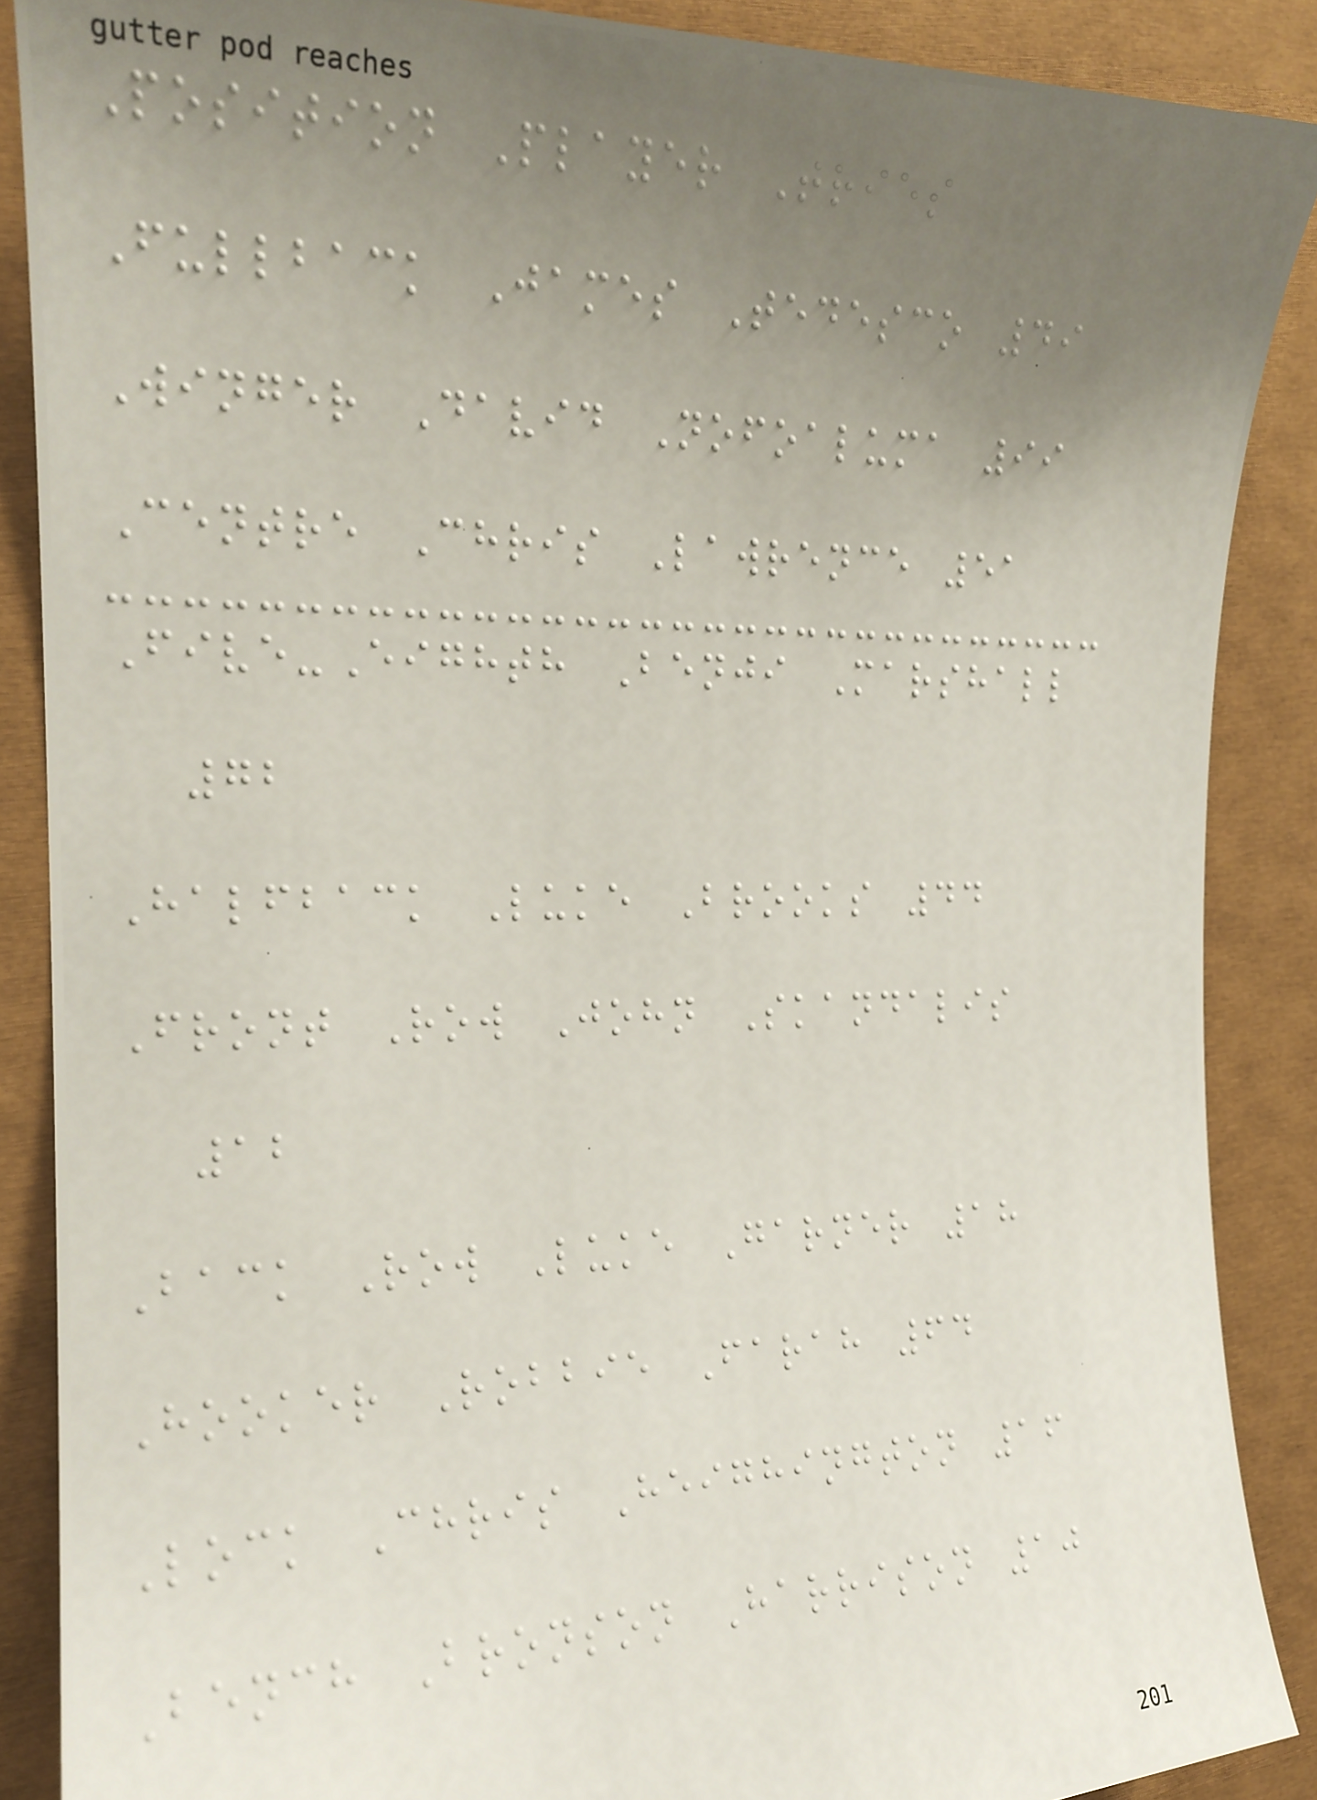Position Player Tries
Fullback James Tedesco 49
Winger David Nofoaluma 99
Centre Chris Lawrence 51
Five-Eighth Benji Marshall
72
Halfback Luke Brooks 44
Front Row John Skandalis
12
Back Row Luke Garner 18
Hooker Robbie Farah 64
Lock Chris Heighington 16
Bench Bronson Harrison 10
